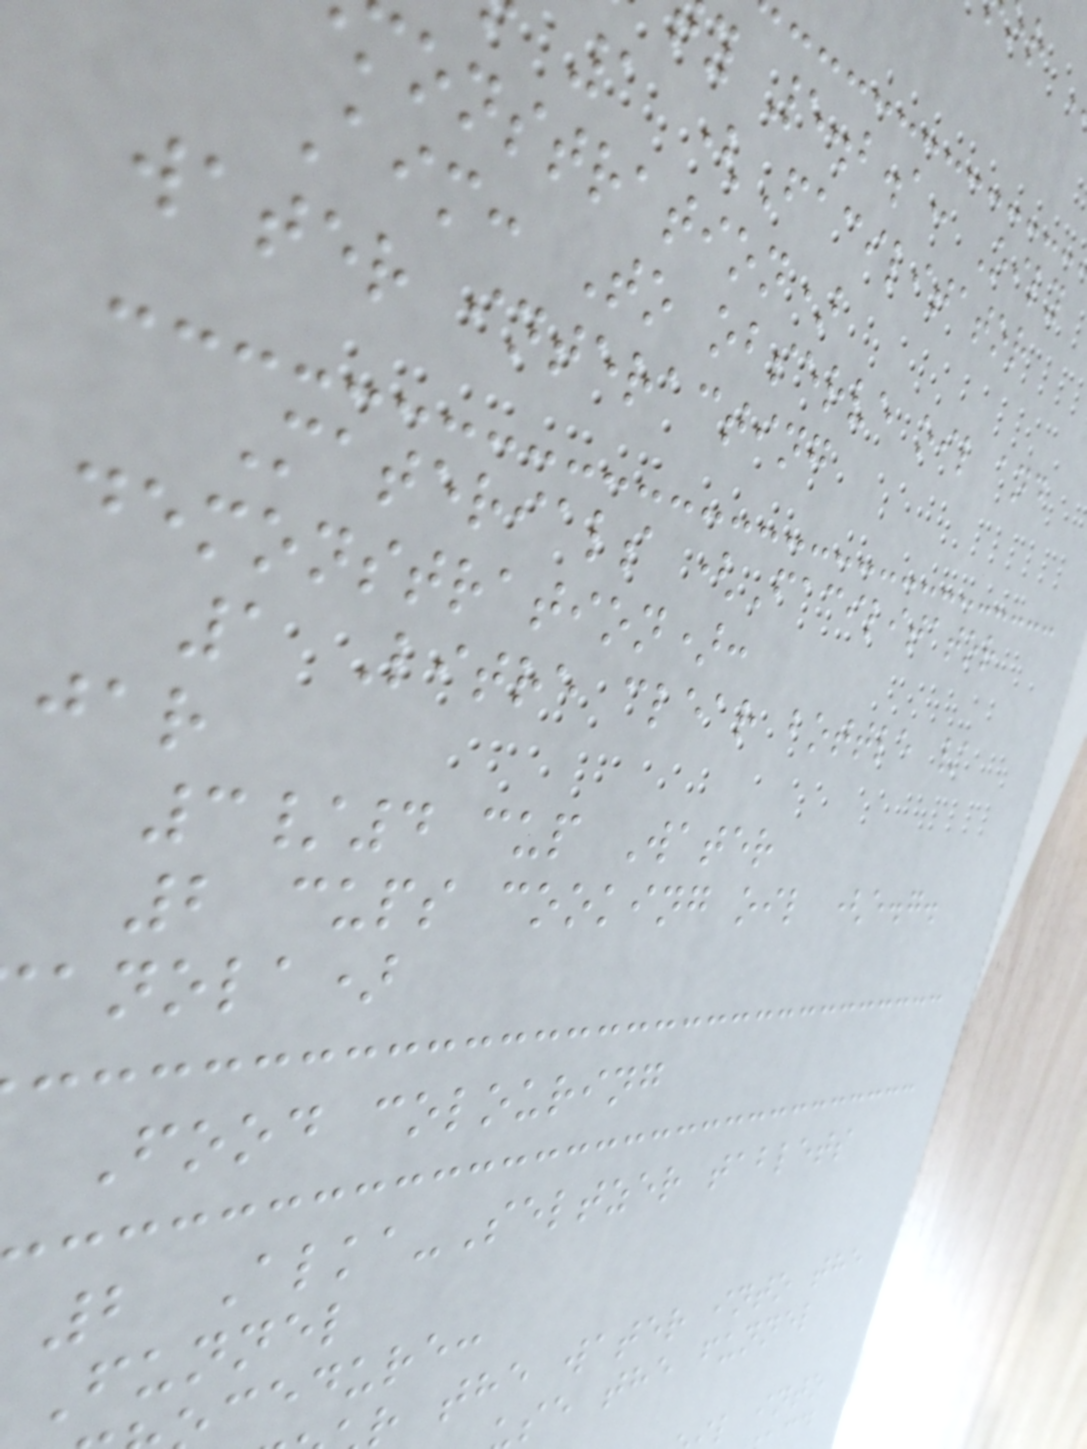y 5.2.1: Oily
1 (Facilitator
onstration)
Aim: To observe oil and
water interacting
Materials (Facilitator
demonstration):
1 Litre clear bottle /
jar
3/4 cup Water
2 cups cooking oil (e.g.
anola)
Food colouring
2 Alka-Seltzer tablets
Funnel
cedure:
r the water into the
se the funnel
